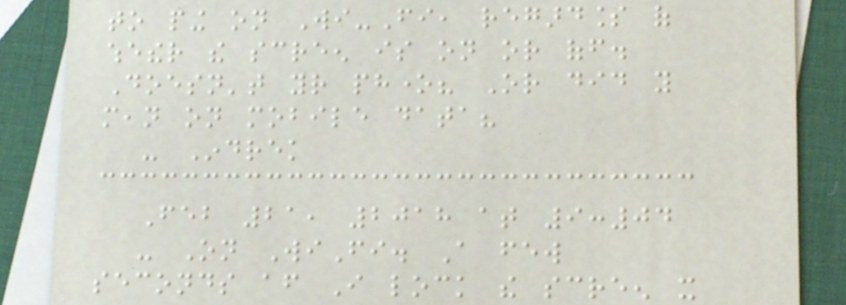to ping on Wi-Fi, regardless of
whether the screen is on or off.
Doesn't your phone? Or did you
mean on mobile data?
- Indrek
Feb 21, 2018 at 9:04
- On WiFi. A few
seconds after I lock the screen it
